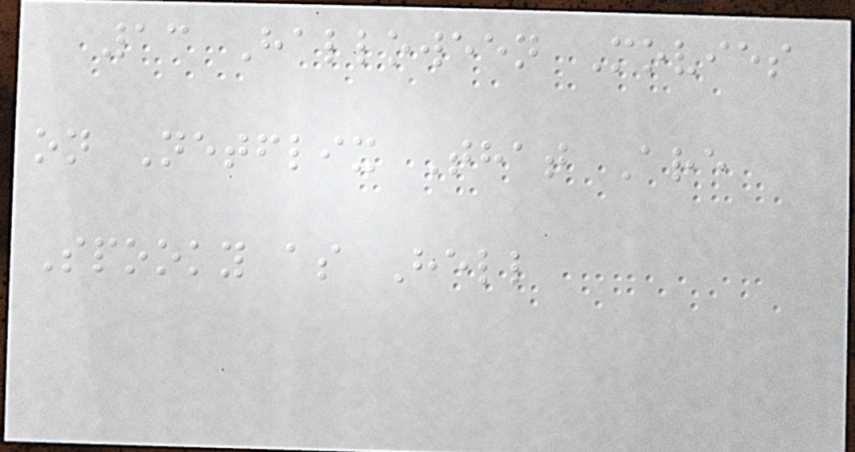13 Halloween Movies
on Netflix That Are
Spooky as Hell
